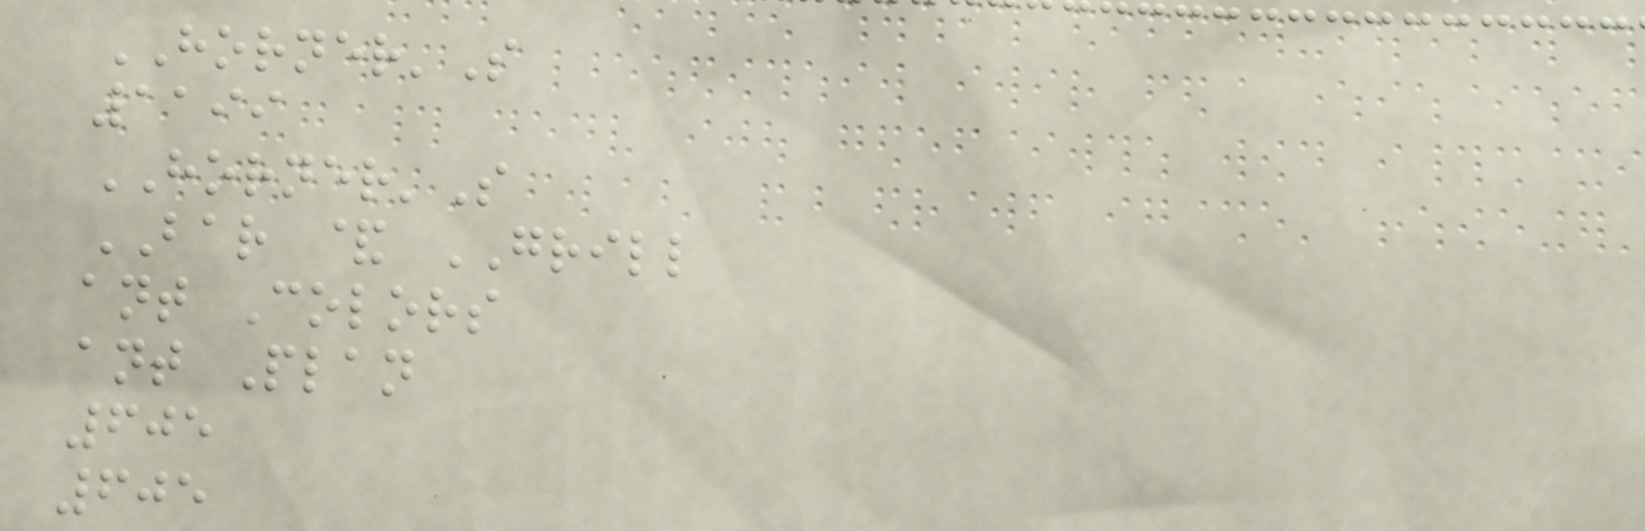HORNER'S
1199
HORNER'S
BAR & GRILL
ant Colors
ant Plan
605
605
